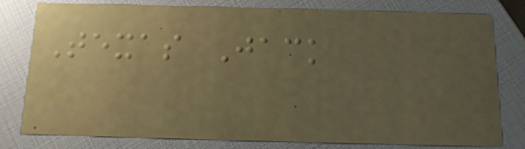Texas Jack
